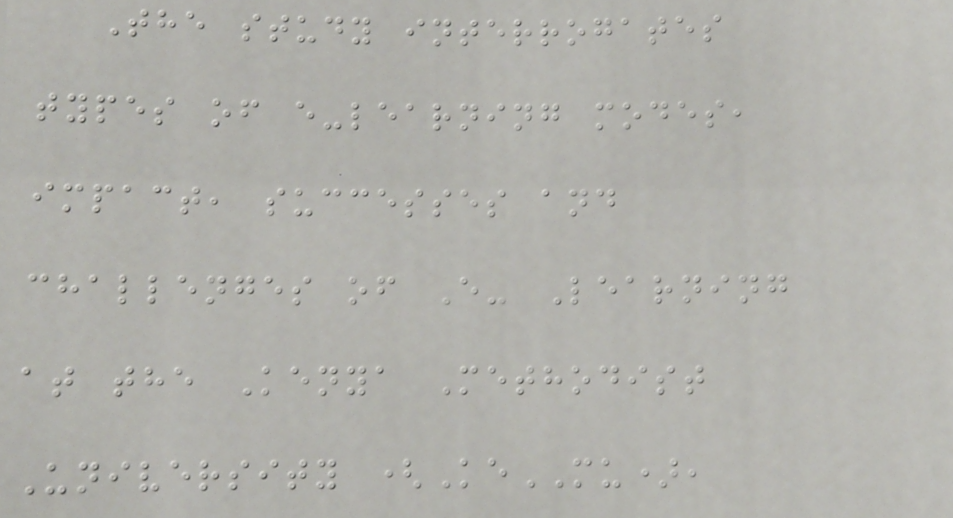The study interrogates
types of e-learning modes,
impact, successes and
challenges of E- Learning
at the Kenya Methodist
University (KeMU),
